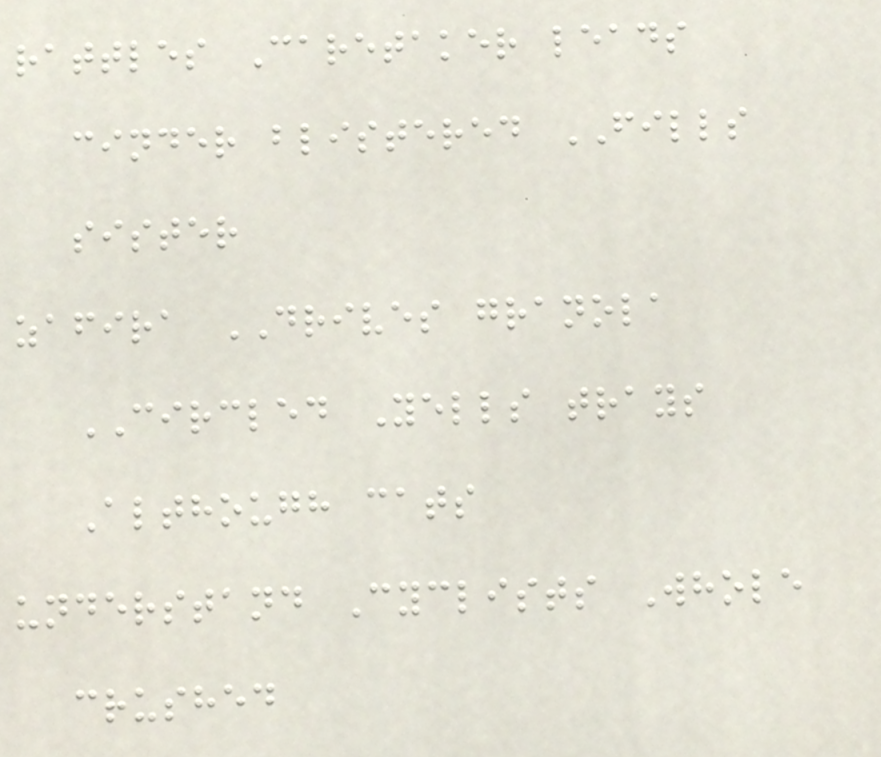rattles Caretaker leads
cinder blistered FILLS
sister
zafira DRIVES granola
CIRCLED Yells trays
Although cats
understand Cyclists Whole
crushed
